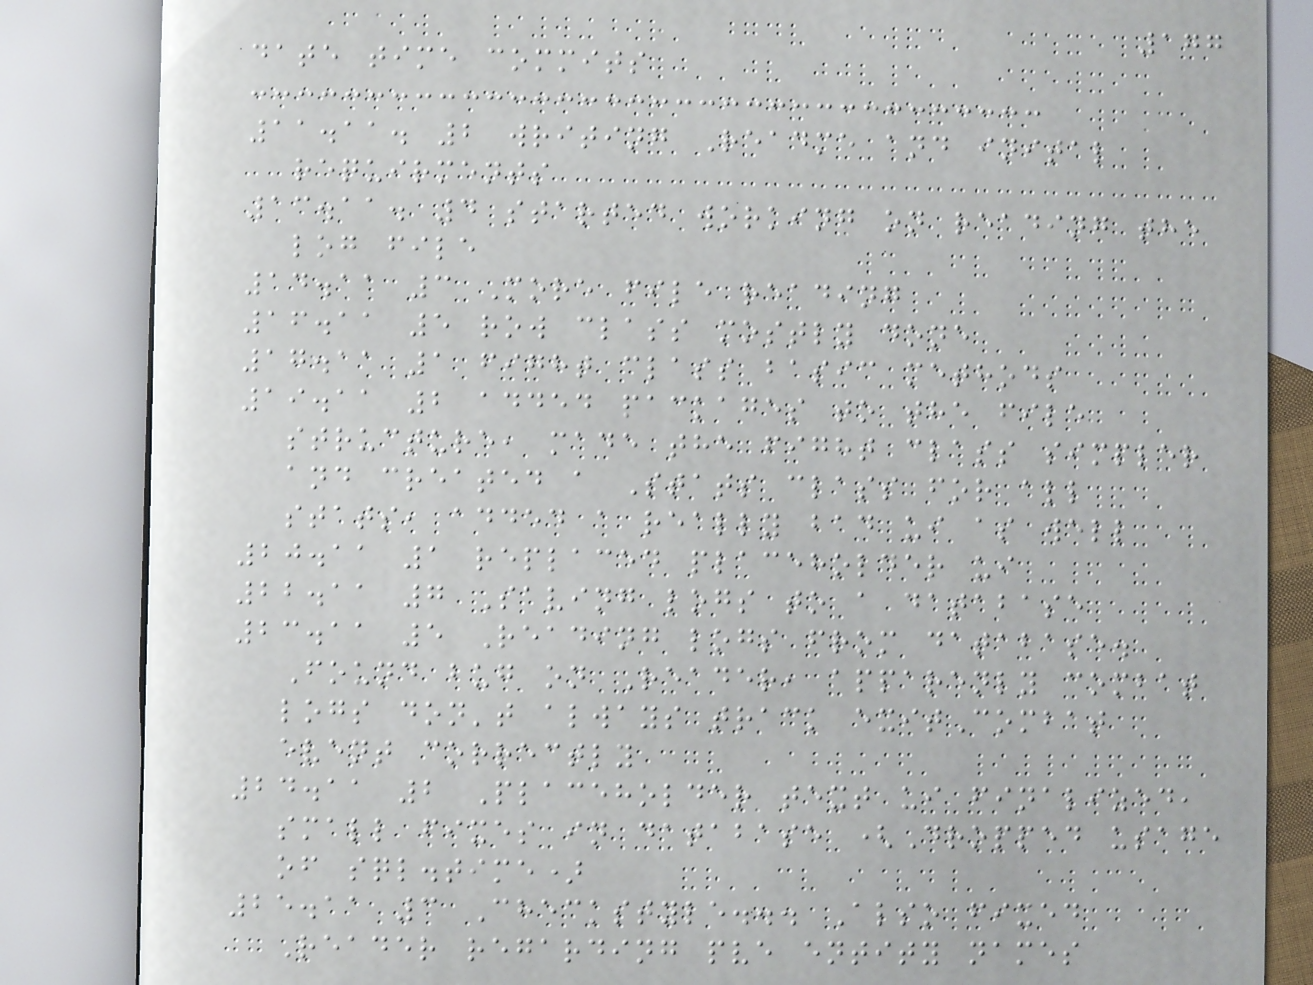177
date time commits
11.11. 2 writing Readme and inital
requirments
13.11. 4 started working on reading the
log file
14.11 3 More file reading
16.11 5 row class mostly done
17.11 1 fight class basic methods
19.11 2 added packages to the file
structure, made the fight class simpler
and created a Stats class for all
stats, added a really bad ui as well
20.11 1 replaced placeholder ui
22.11 7 Saving logs to a database
23.11 5 Reading logs from database.
Found bug on Reader, apparenly combat
logs don't always track exitCombat
event correctly
24.11 2 Placeholder text ui finalized,
small fixes in database (Dropped usage
of sql.time)
25.11 3 Checkstyle... Also fixed
Reader regarding pve entity names
